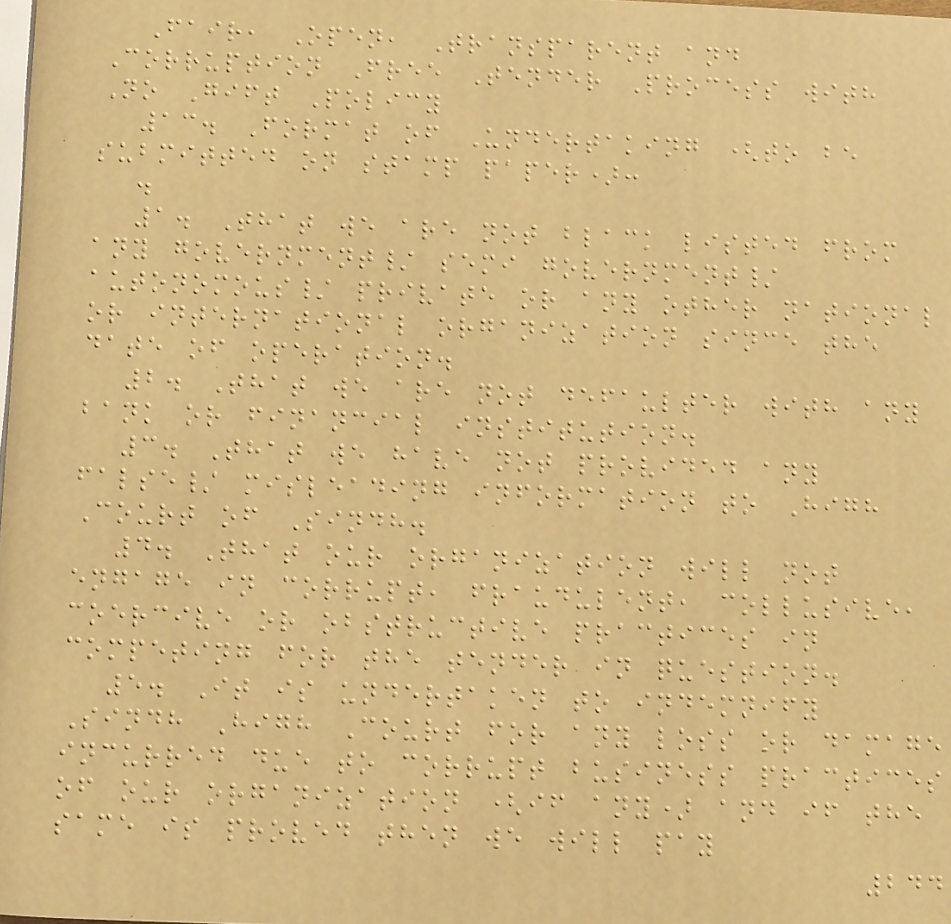Fair, Open, Transparent and
Corruption Free Tender Process with
No Gift Policy
13. Format of Undertaking (to be
submitted on stamp paper):
.
1. That we are not black listed from
any government/ semi government/
autonomous/ private or any other national
or international organization since the
date of operation.
2. That we are not defaulter with any
bank or financial institution.
3. That we have not provided any
false/ misleading information to High
Court of Sindh.
4. That our organization will not
engage in corrupt, fraudulent, collusive,
coercive or obstructive practices in
competing for the tender in question.
5. It is undertaken to indemnify
Sindh High Court for any loss or damage
incurred due to corrupt business practices
of our organization (if any) and if the
same is proved then we will pay
244
